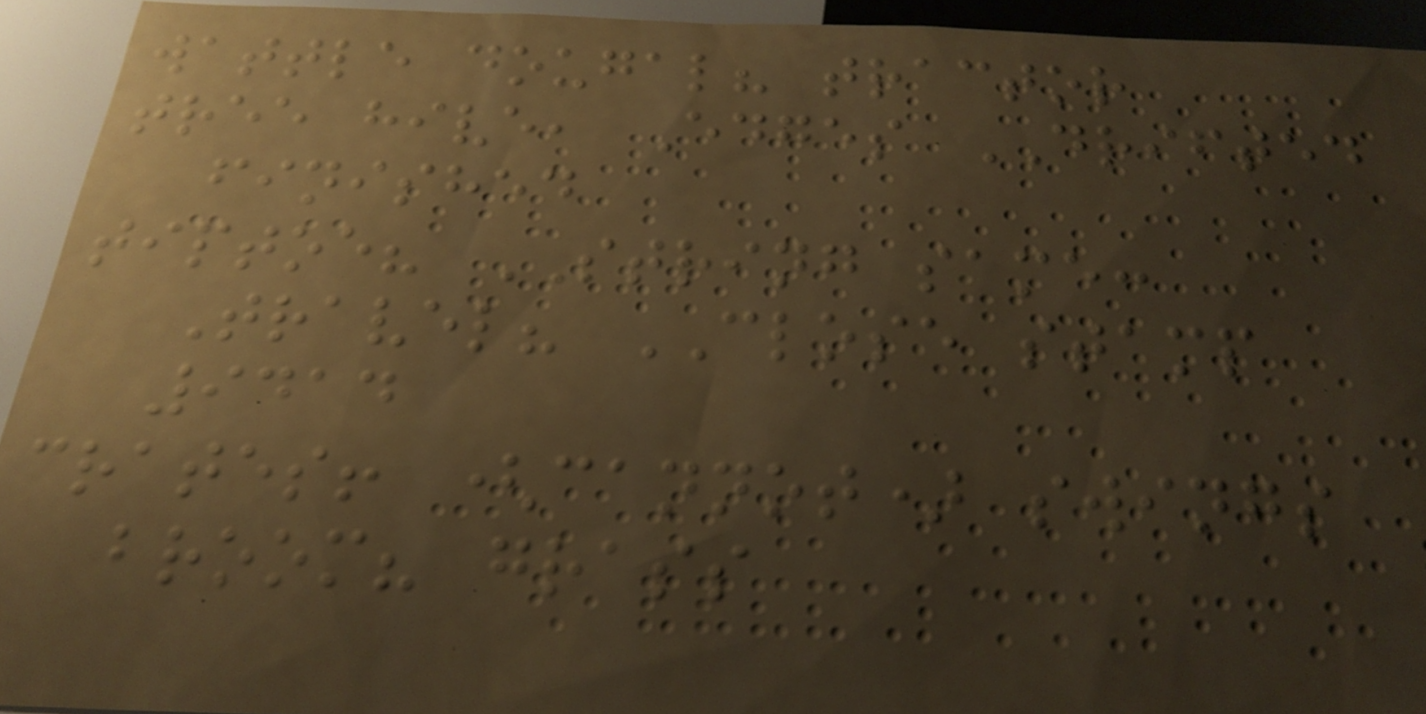wattle dougal? tractor
tree hive, Edges DRIFTED
finished
tiptoe? STRING same:
Travel? CLOSE stamp
9414
crates! (cannot) swings
broom? grass
